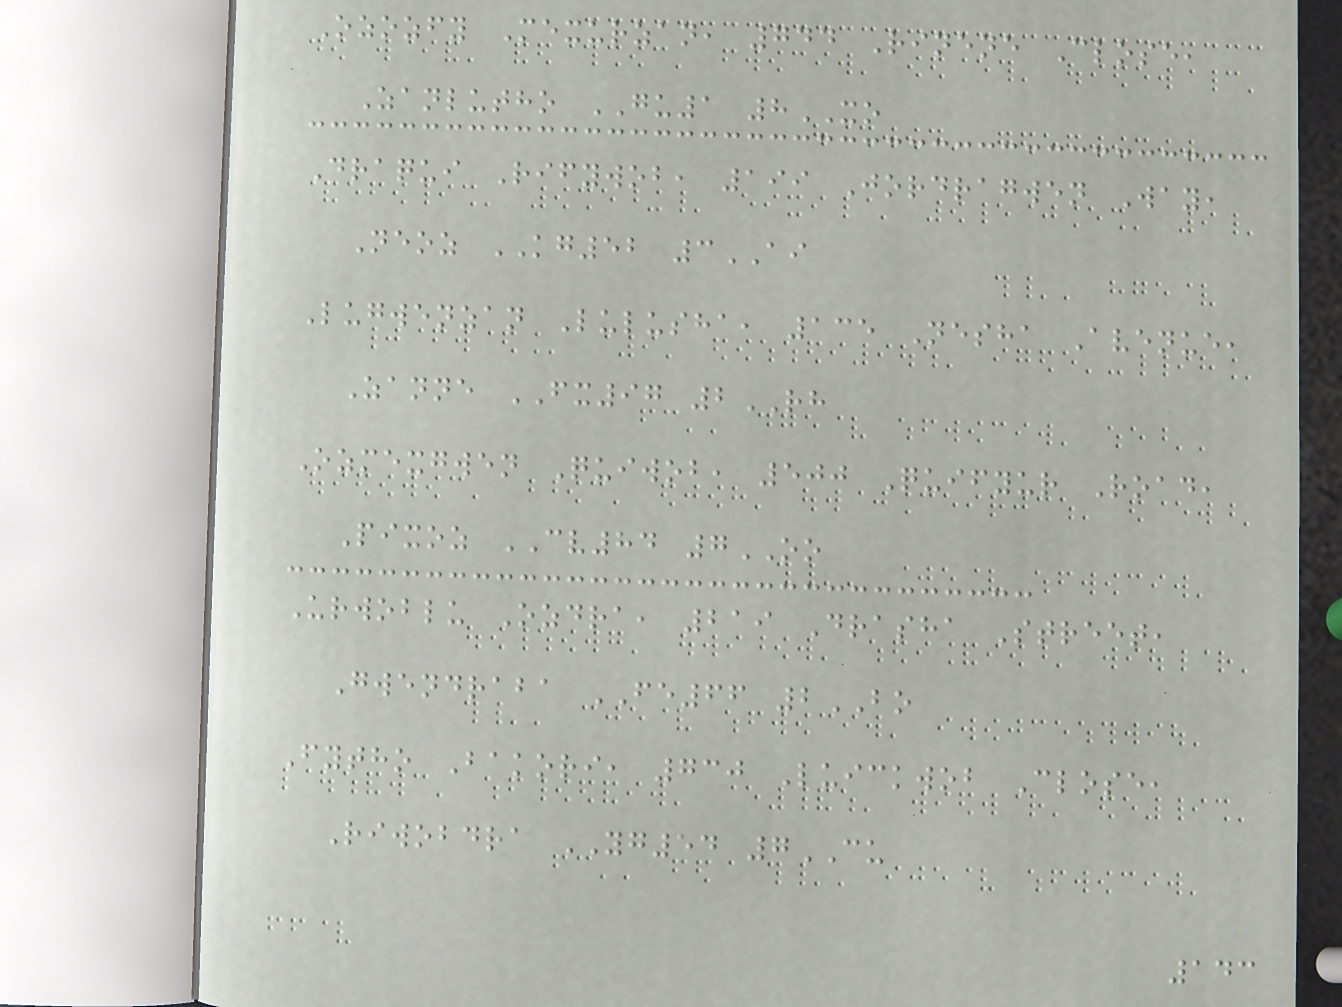Ozozfy Mexurzan, 744 Rinene Close,
Zanlutho GU1 8XO
Draqui Rifywob, 199 Jordragwen Way,
Neoz KG52 3AI
Lugwenzan Lulusha, 135 Nesha Avenue,
Zanne FX97 2RH
Ozmexgwen Quiwob, 500 Quifyur Road,
Pixoz CV84 7OO
Urwoblu Ozdra, 219 Drasha Street,
Gwendraba FE66 2BO
Fytho Bakori, 730 Luickwob Close,
Riwobdra YG54 7CU
143
